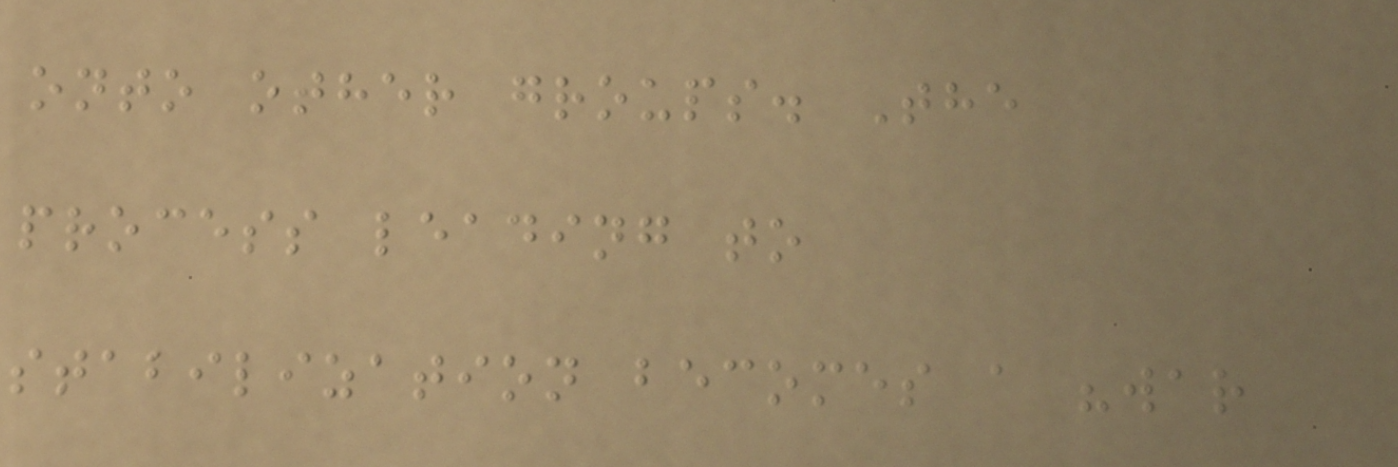onto other groups. The
process leading to
stabilization becomes a "war
